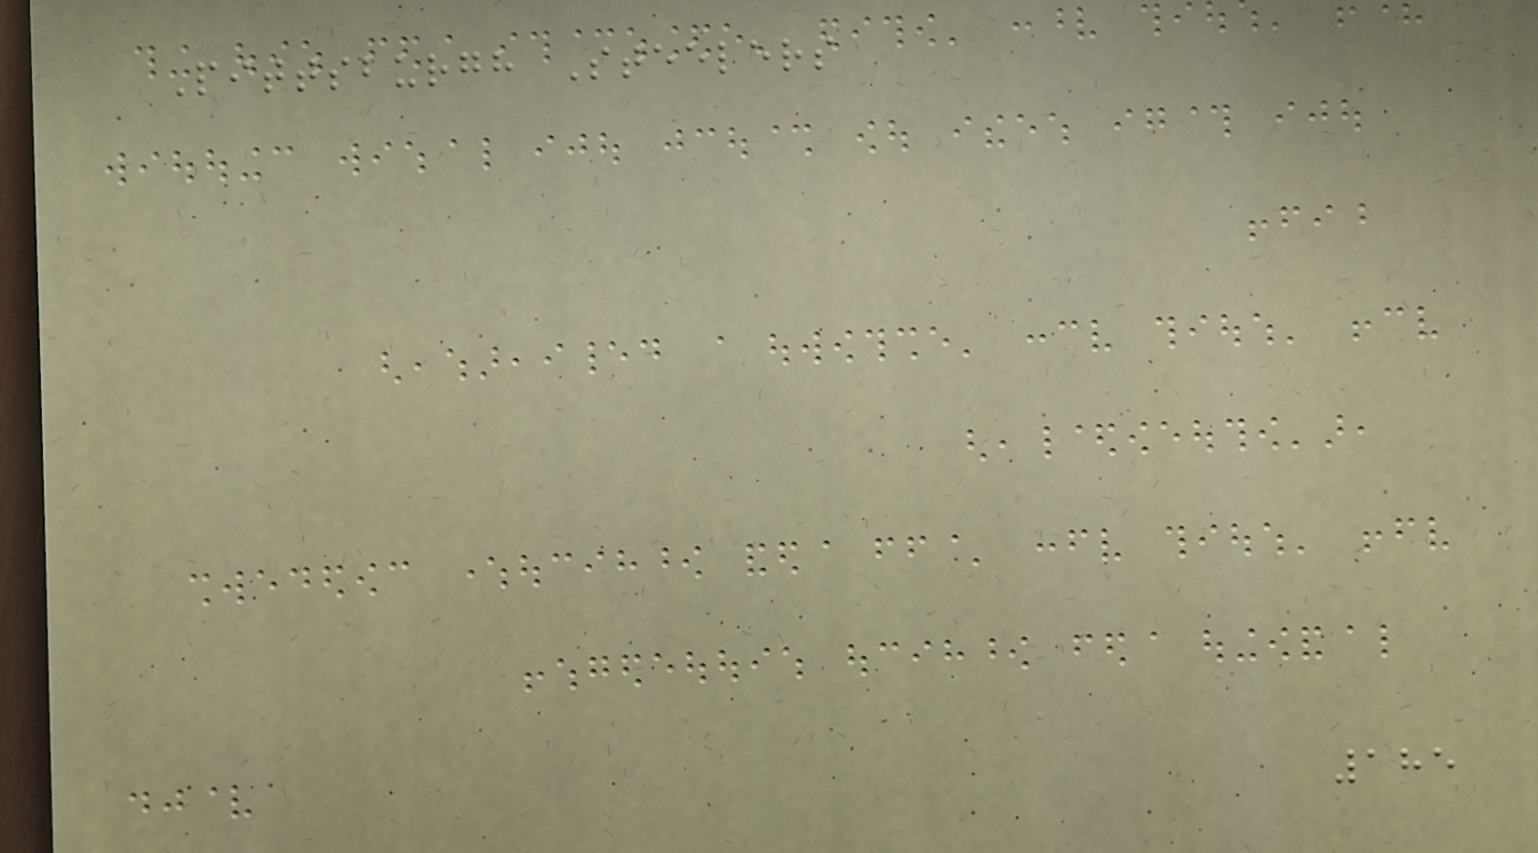Pittsburgh Steelers
185
